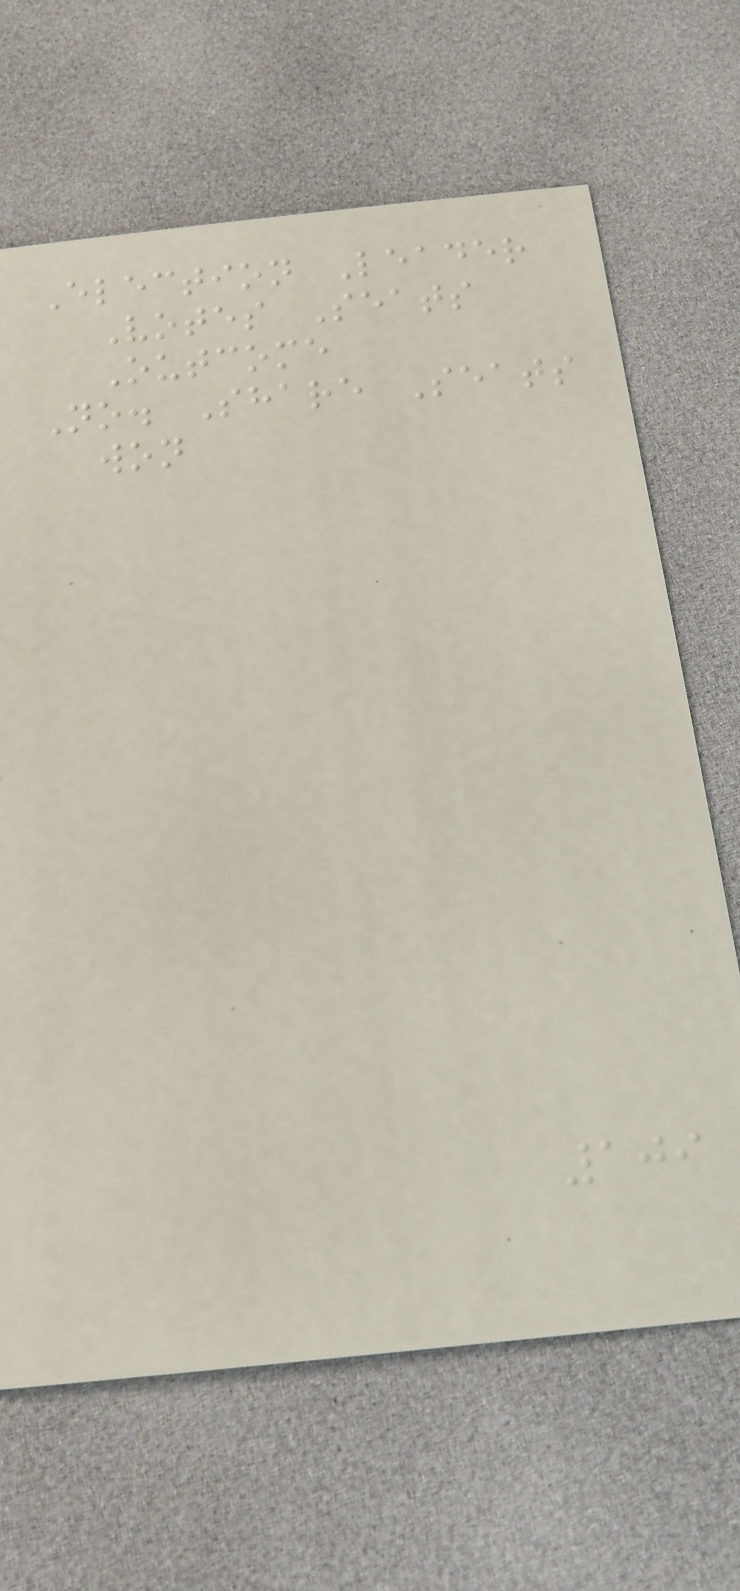Election Leader
Votes Seats
Outcome
No. Share Seats
won
109
